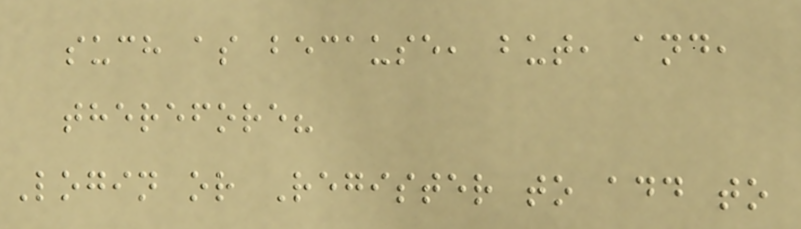such as because, but, and,
therefore?
Login or Register to add to
